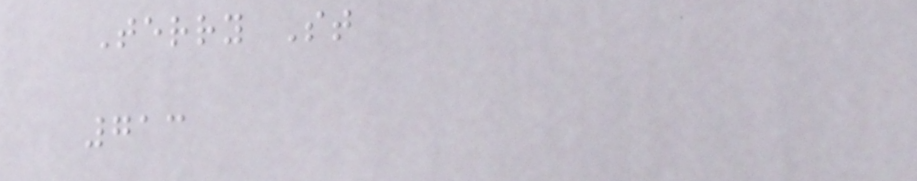Terry St
713
